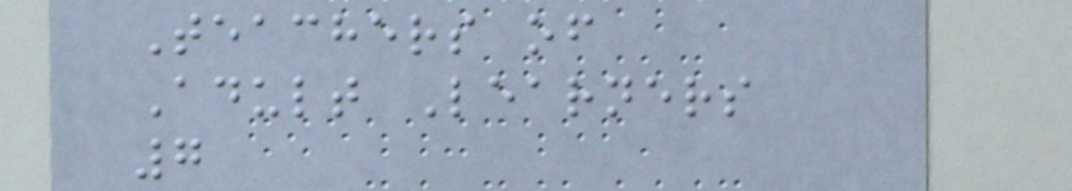Teachers of
Adult Learners
7
